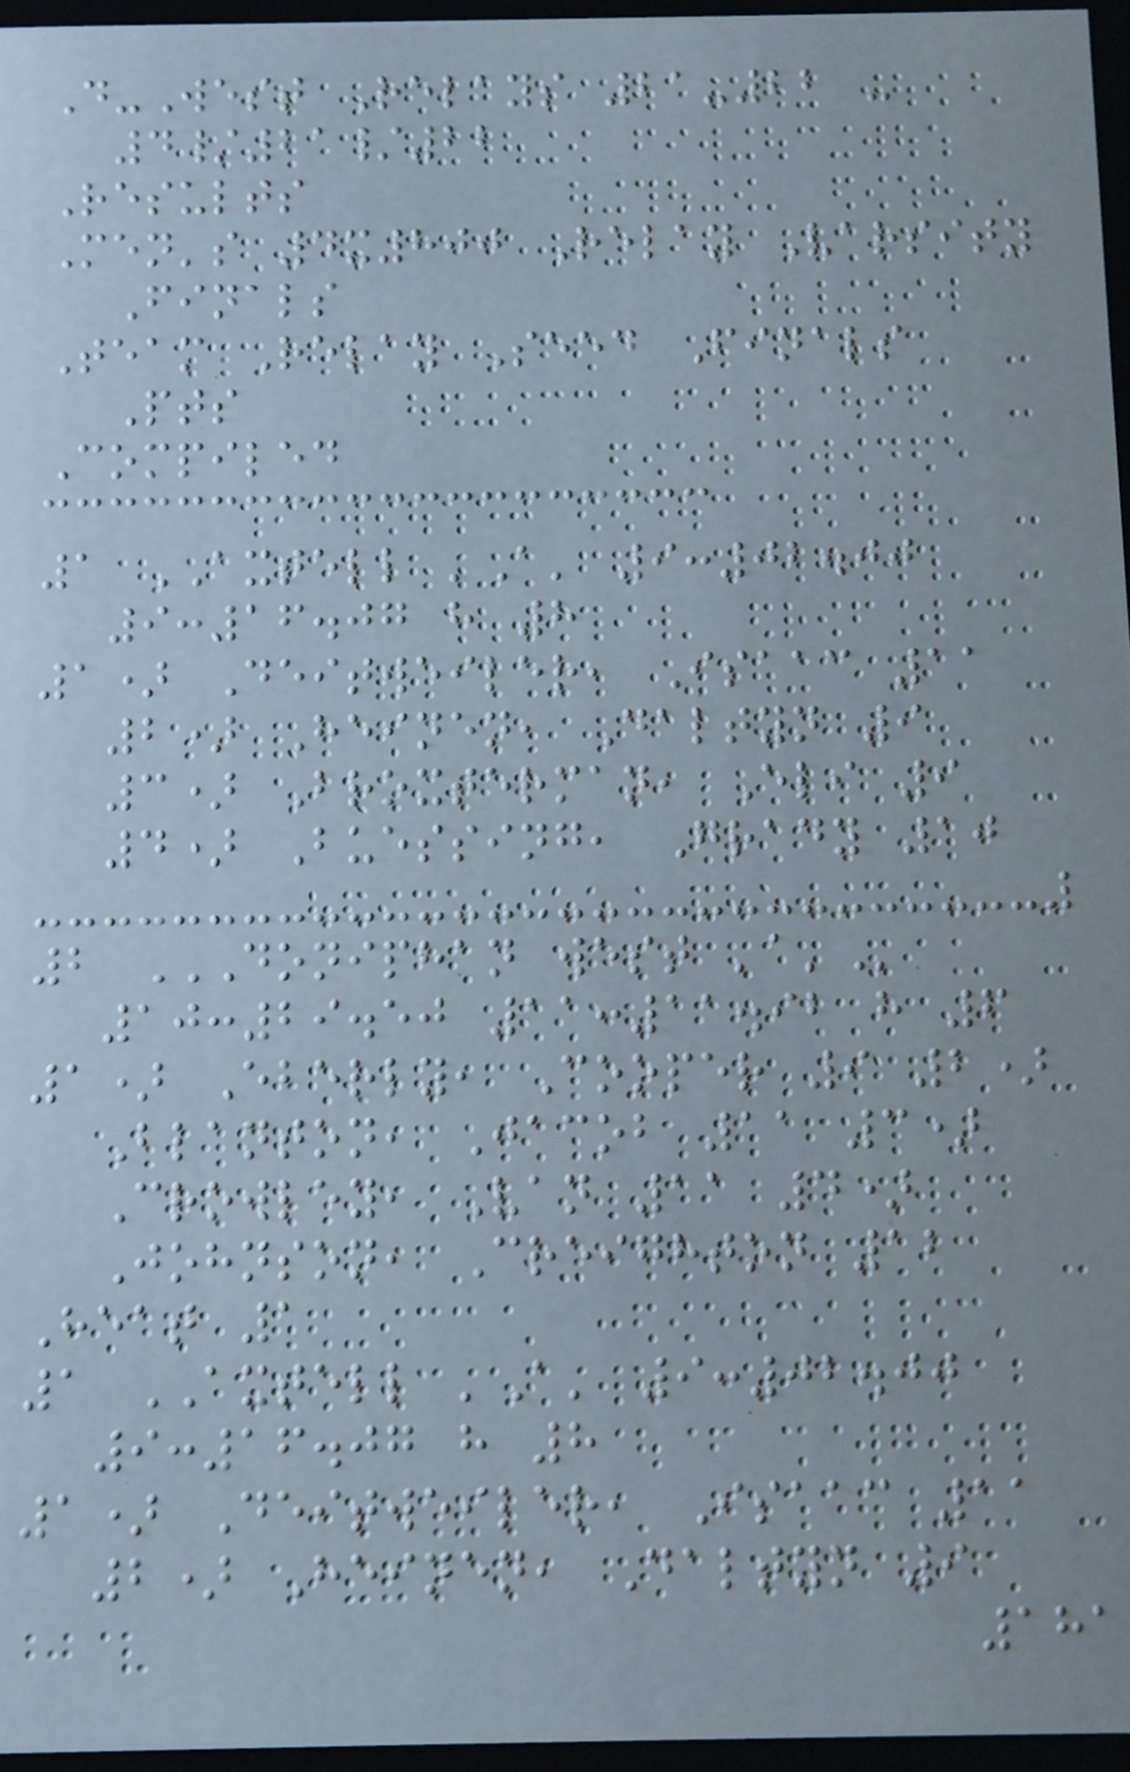D-West Relays 21-22 -
4/21/22
Results
Men's 4x800 Relay Varsity
Finals
Team Relay Seed Finals
Pts
Compiled
1 AXTELL 'A' 9:02.00
9:16.07 h 8
1) Deitweiler, Isaac 11
2) Heinen, Daltyn 9
3) Broxterman, Eli 9
4) Buessing, Grady 10
2 DONIPHAN WEST 'A'
10:29.50 11:11.92 h 6
1) Eberly, Cooper 9 2)
Blanton, Jacob 11 3)
Crowley, Van 11 4)
Johnson, Creighton 12
Heat 1
1 AXTELL 'A' 9:02.00
9:16.07 h 8
1) Deitweiler, Isaac 11
2) Heinen, Daltyn 9
181
